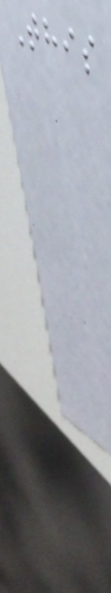This
